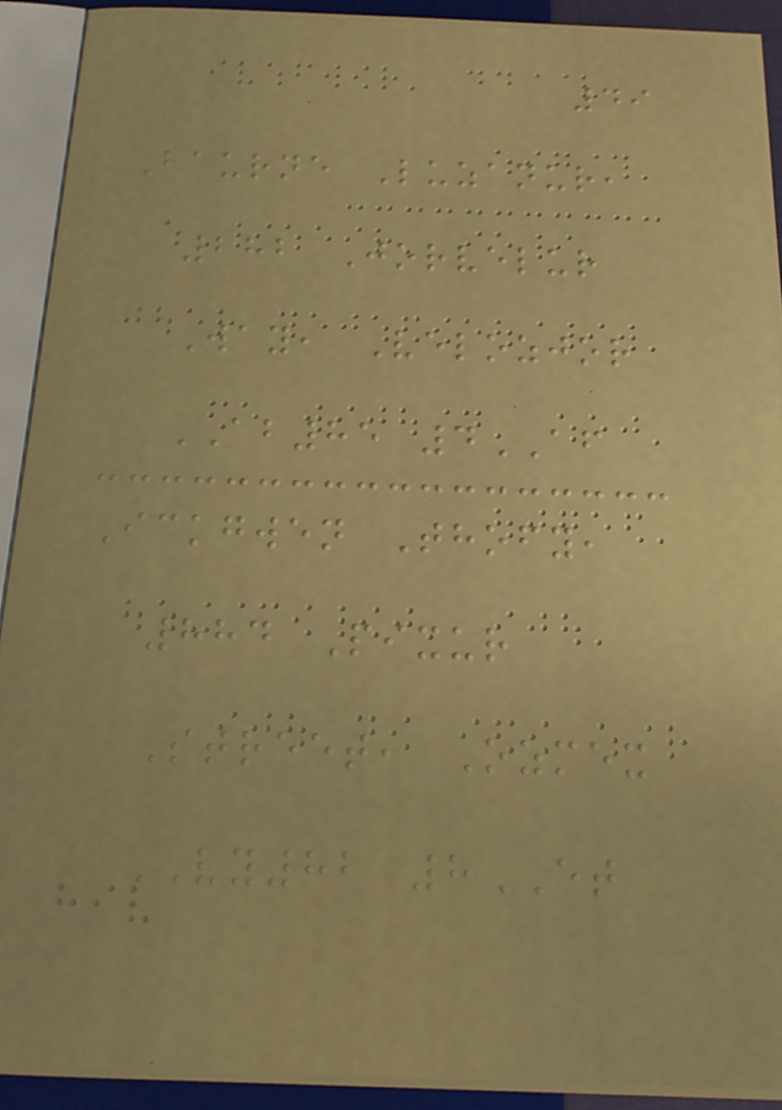49
Baurne Luzanur,
282 Jorvelur
Way, Velozjor
AB85 4AF
Ickgwen Thofy,
884 Pixur
Street, Ozmex
VY82 8ET
